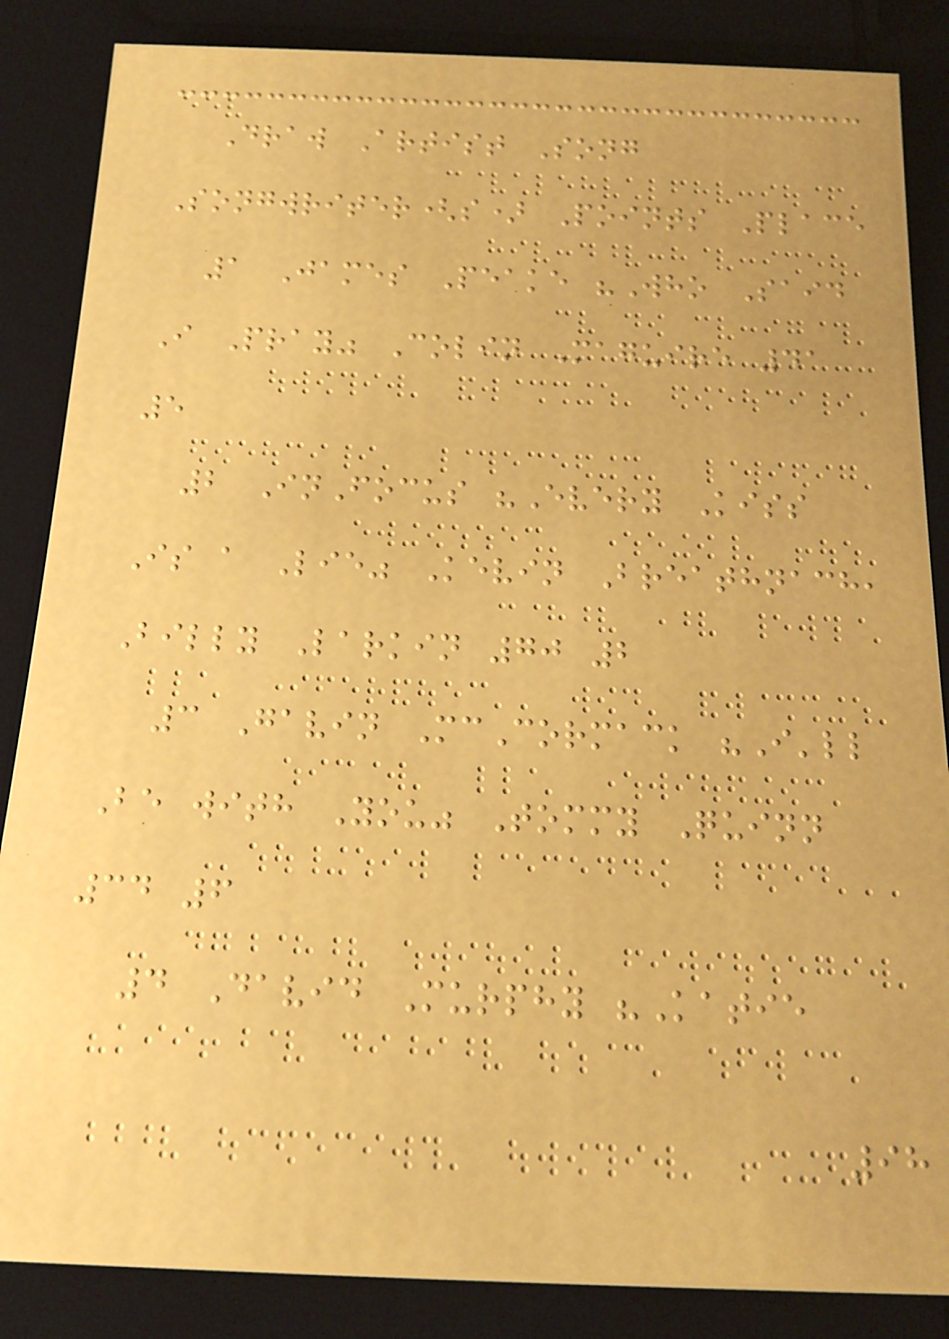Draw Artist Song
Songwriter(s) Points Place
1 James Peake "Who Said
I Pray" Colin Maguire 41
5
2 InFocus "Every Kiss
Is a Lie" Kevin Breathnach,
Billy Larkin 70 2
3 Gavin McCormack "I'll
Be with You" Tommy Quinn
34 6
4 David Murphy "Katie
98
